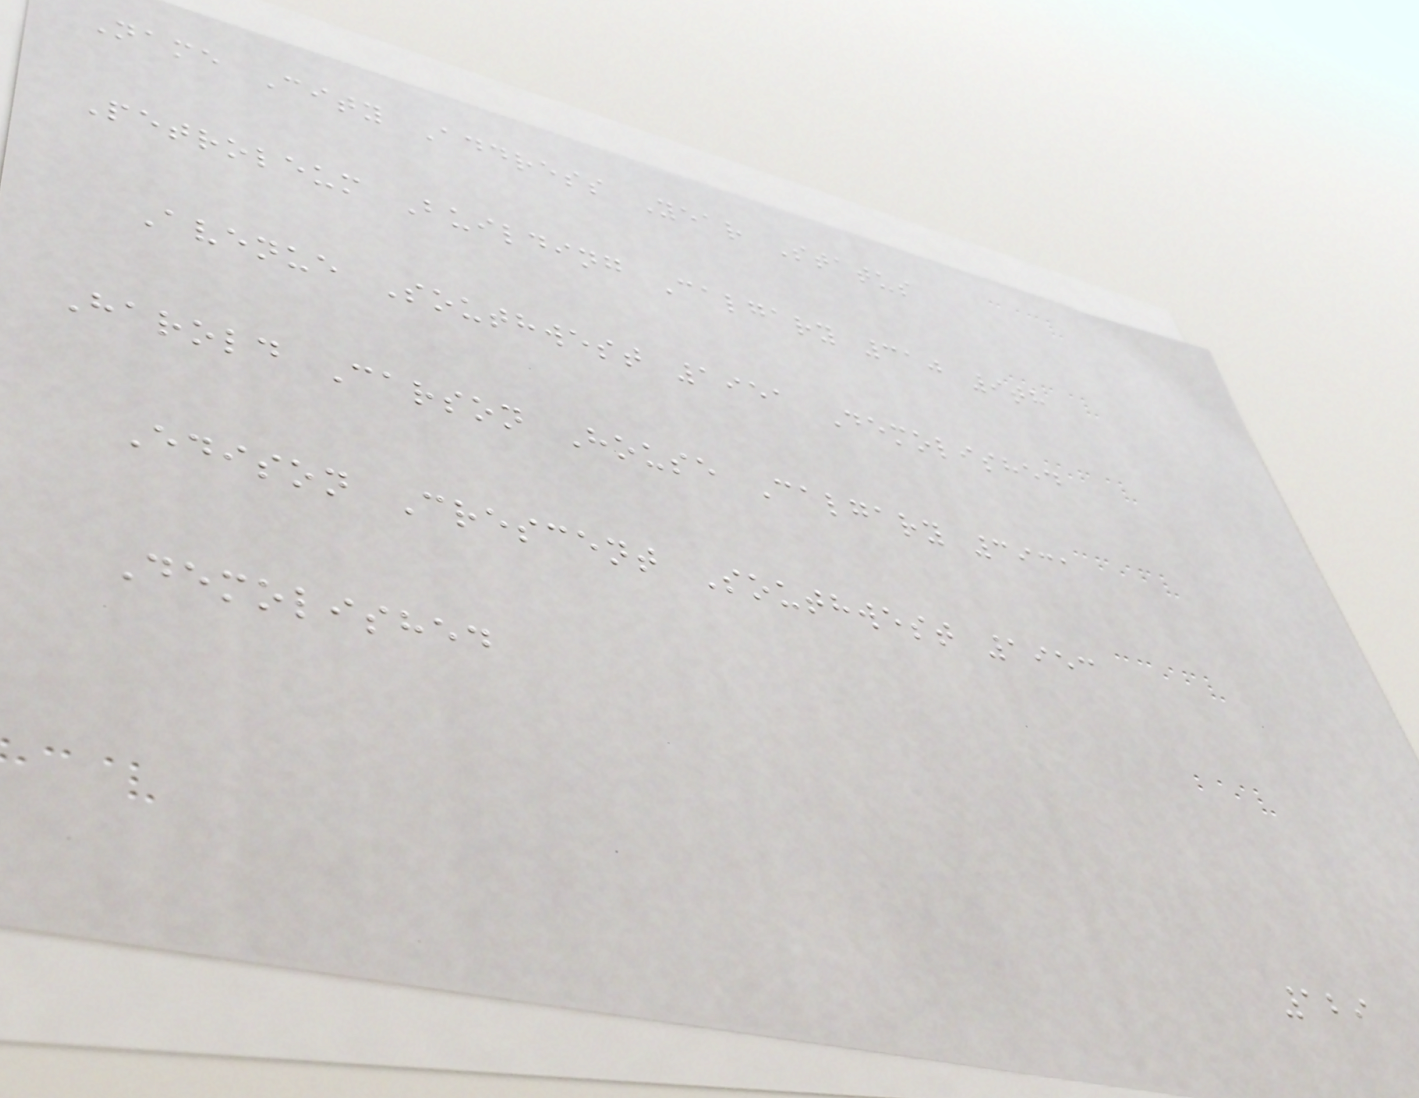Name City Address Year Status
Petroleum Building Calgary 310 9th
Avenue Southwest 1951 Demolished
Harold Carson House Calgary 3931
Edison Crescent Southwest 1953
Demolished
129
